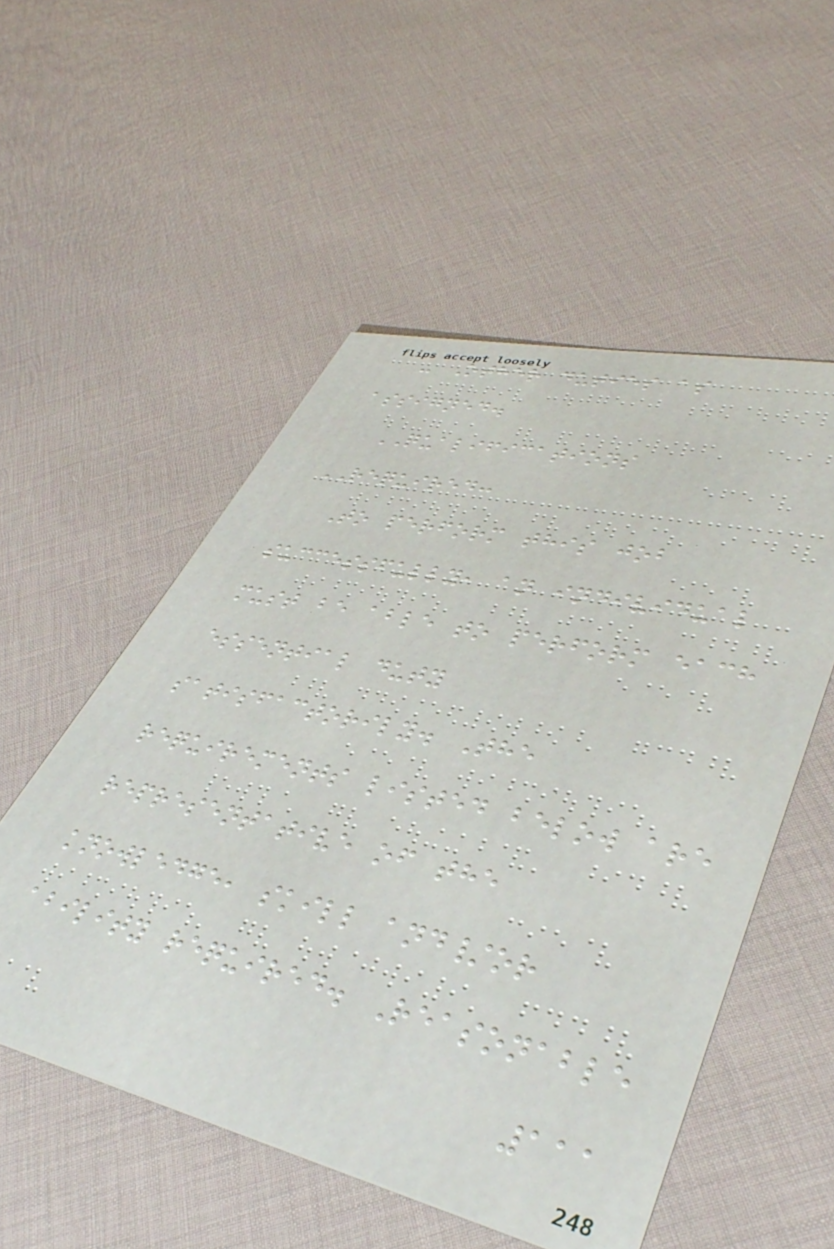- Other duties as
assigned.
QUALIFICATIONS
REQUIRED:
To perform this job
successfully, an individual
must be able to perform each
essential duty
satisfactorily. The
requirements listed below are
representative of the
knowledge, skill and/or
ability required. Reasonable
111
